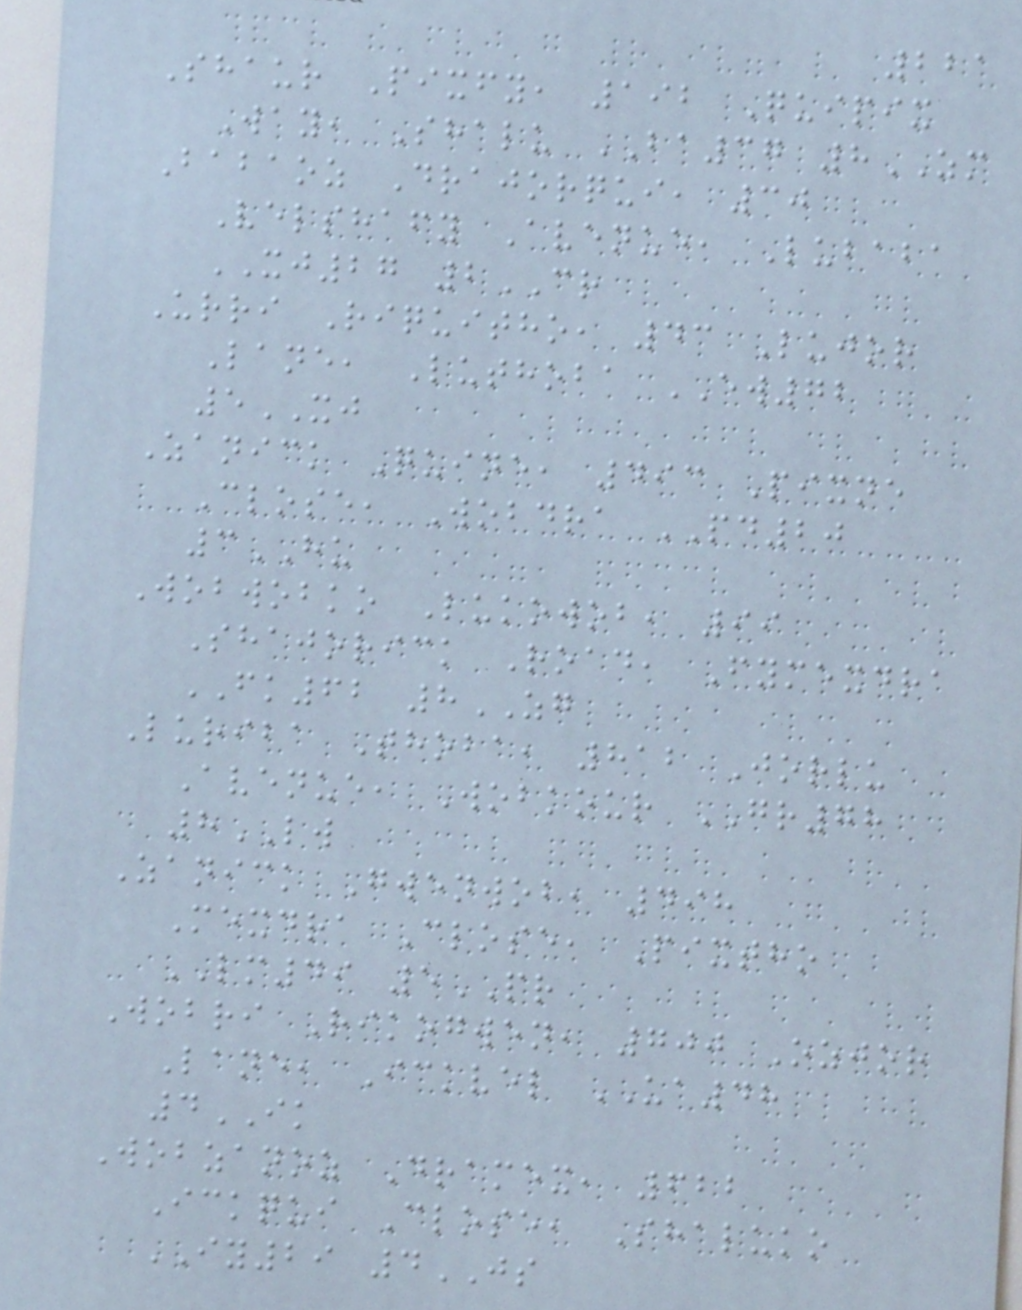221
Shaur Pixfy, 192 Quipix
Way, Shalu BA37 8ZM
Babaoz Drajorqui, 30
Velshafy Avenue, Lubaba
XJ27 2CR
Urri Riquitho, 43 Lujor
Lane, Luthoba EW72
5XJ
Zanick Quine, 493 Pixne
Close, Wobdra PD20
3HU
Wobwobko Lukowob, 99
Shajorick Road, Fymexdra
FK62 8ZG
Luriba Thoba, 812 Jorlu
Avenue, Wobkour GR78
8LW
Zanick Gwenwob, 498
Mexdra Close, Pixtho
LM49 5PR
Wobri Rikogwen, 700 Ozjor
Lane, Ickvel UA48
4IK
Wobzanoz Dramex, 622
Ickqui Close, Shaluko
IY29 4JS
